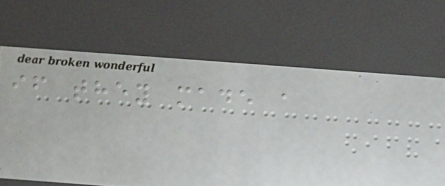if they made a
